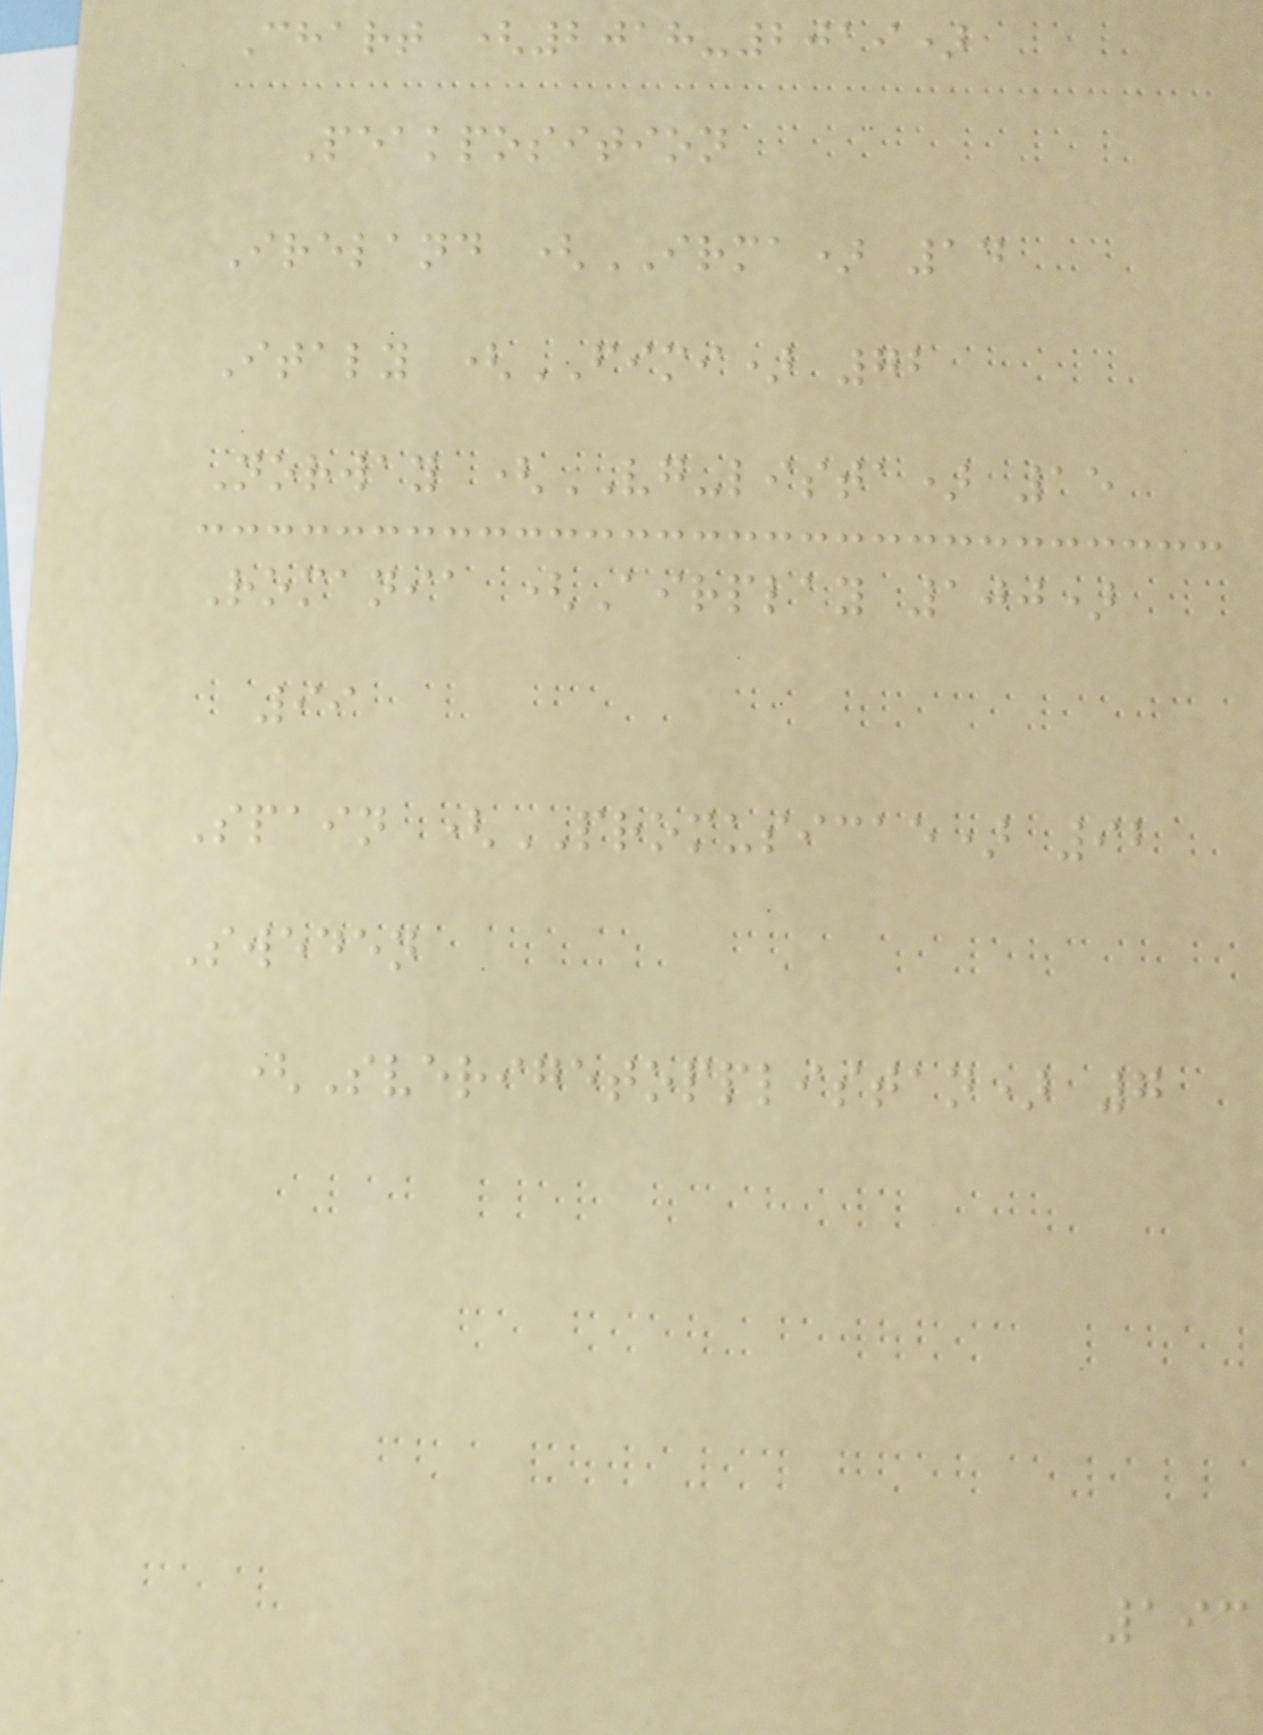Chart (2018-2019)
Peakposition
Ireland (IRMA) 14
Italy (FIMI) 72
Norway (VG-lista) 15
Romania (Airplay 100)
99
Spain (PROMUSICAE) 92
Sweden
(Sverigetopplistan) 7
193
